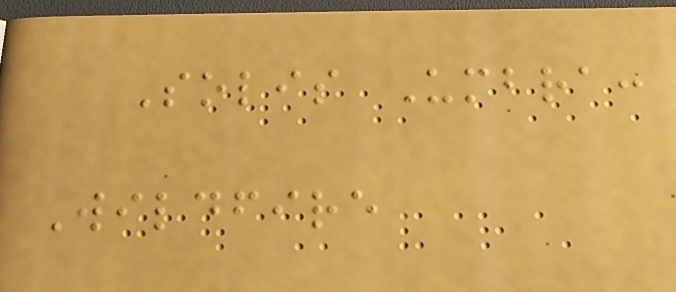Solis Umbra:
Wildfire
